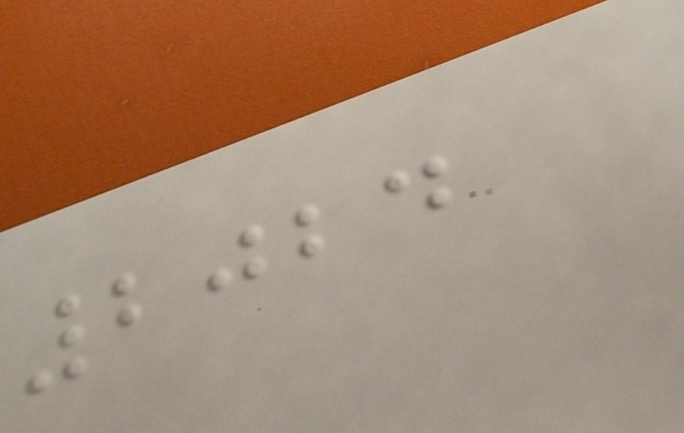2024
